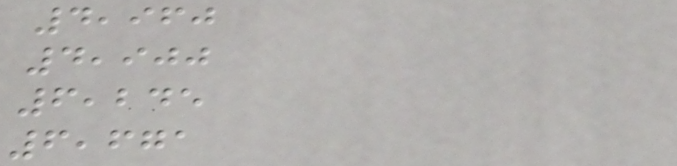4,960
4,900
6,245
6,671
